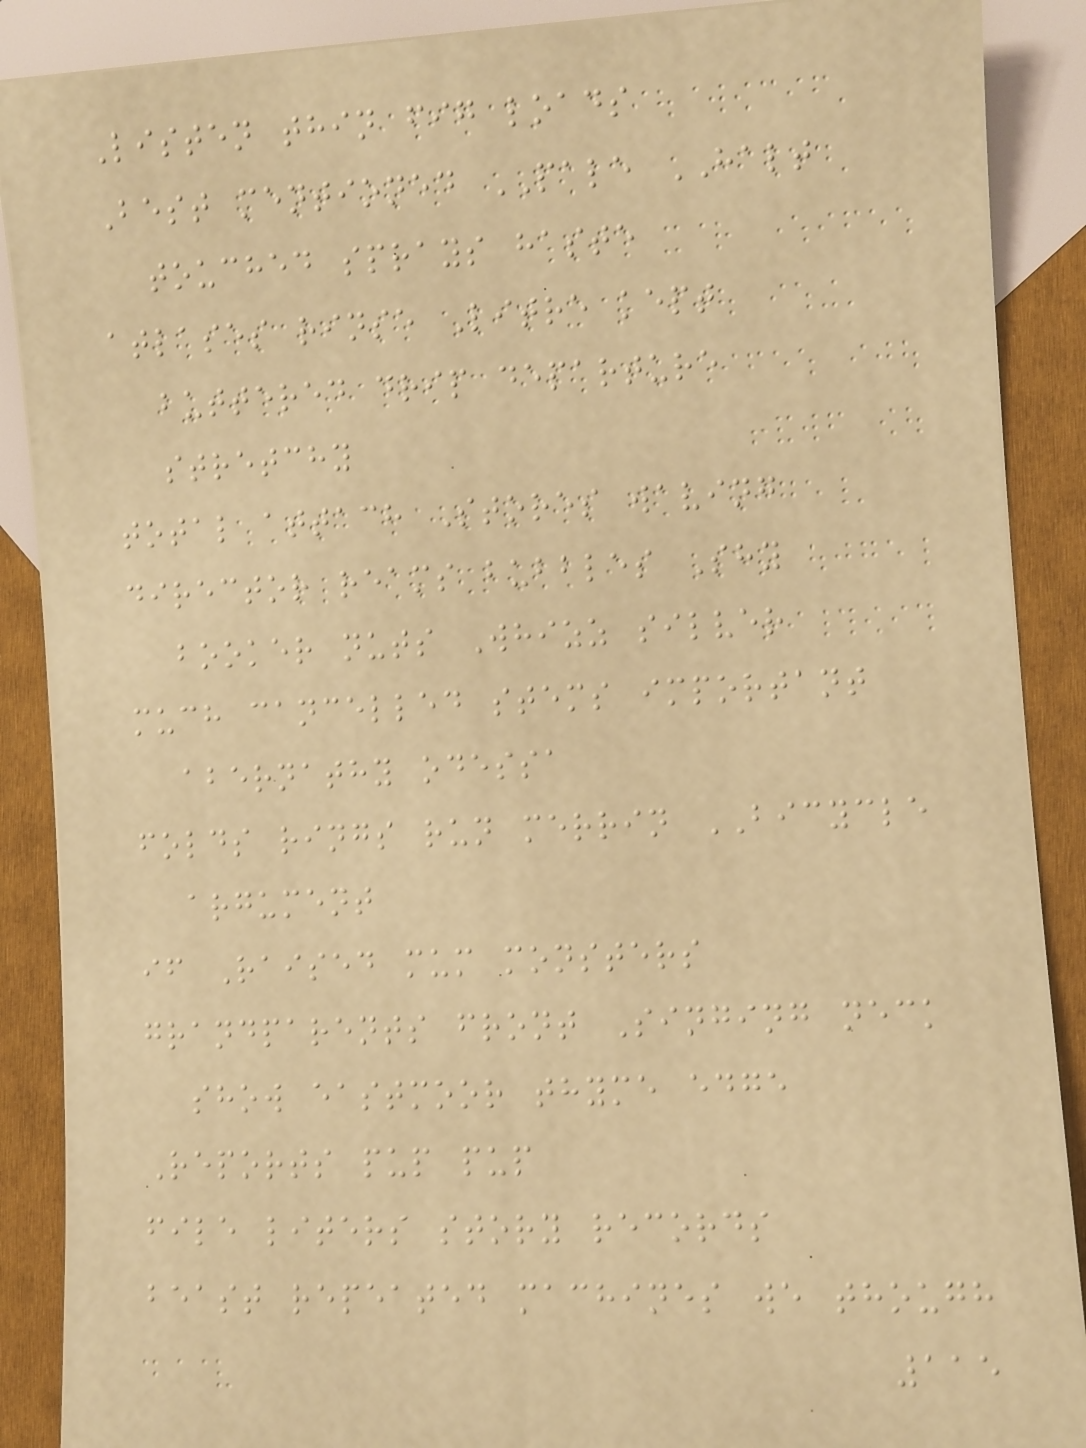Listen thin fig loads
Best mentioned PALE HALT
touched sprays haste
atlases rinse Litre kept
buttered drip departure
stretchy
total attach Stores waving
director reams bubbles Shy
booker nuts Whizz silver
much cancelled stems important
abernathy odessa
folds rings run merrin BICYCLE
argument
if Raised mum monsters
grandparents front Singing neck
show eastmoor thyme edge
Reports pup pup
file liters story records
beast repeated machines we though
115
